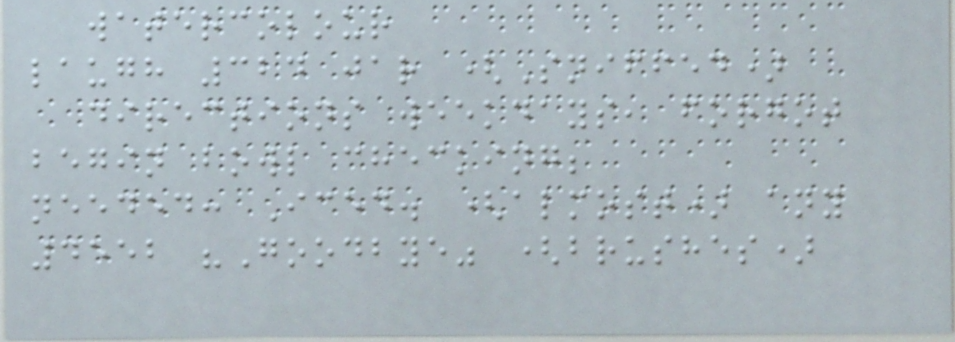watercolour
laugh 324 jar (Sniffed)
directions weekdays, forgot
begin bowl checking;
needed: Iced. (almost) any
4552 "Goodbye" (brushes)
